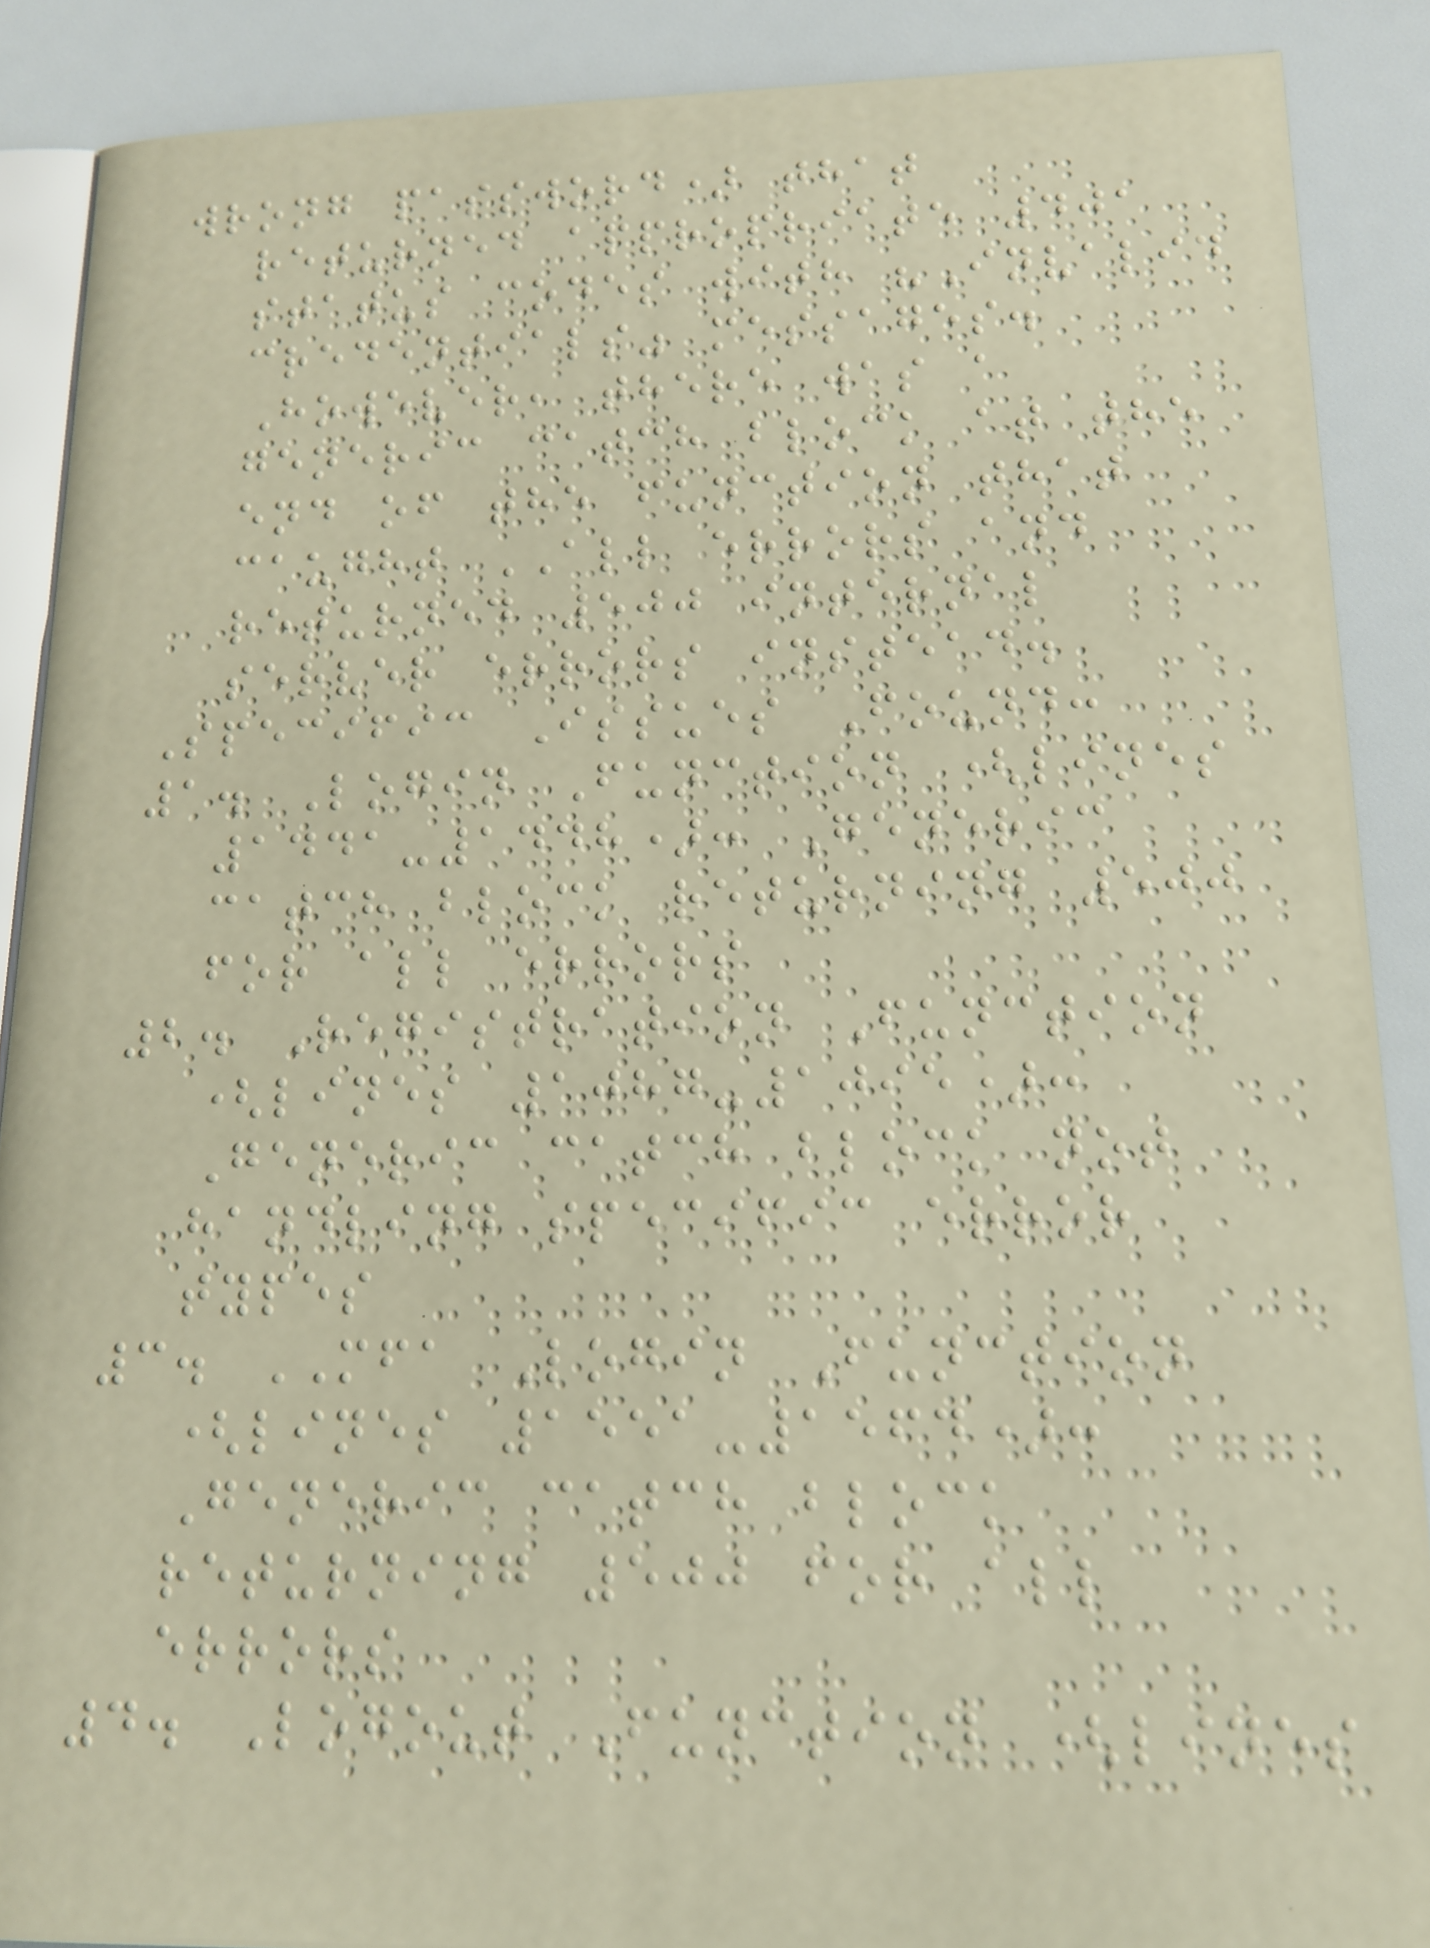wrong password) that
returned appropriate 401
status codes with "Invalid
credentials" messages.
However, there was a
generic catch block at the
end of the function that
caught ALL errors and
returned 500 internal
server errors instead.
Specific Issues Found:
1. Login Function (lines
1441-1448): Generic
catch block returning 500
for all errors
2. Registration Function
(lines 1087-1095):
Generic catch block not
handling specific error
types
3. MFA Login Function
(lines 1551-1564):
Generic catch block
returning 500 for all
errors
4. Logout Function (lines
